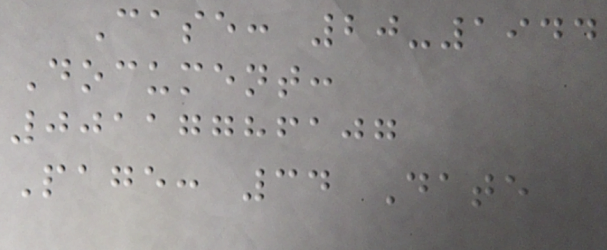Case: 20-1944
Document:
00117786107
Page: 34 Date
